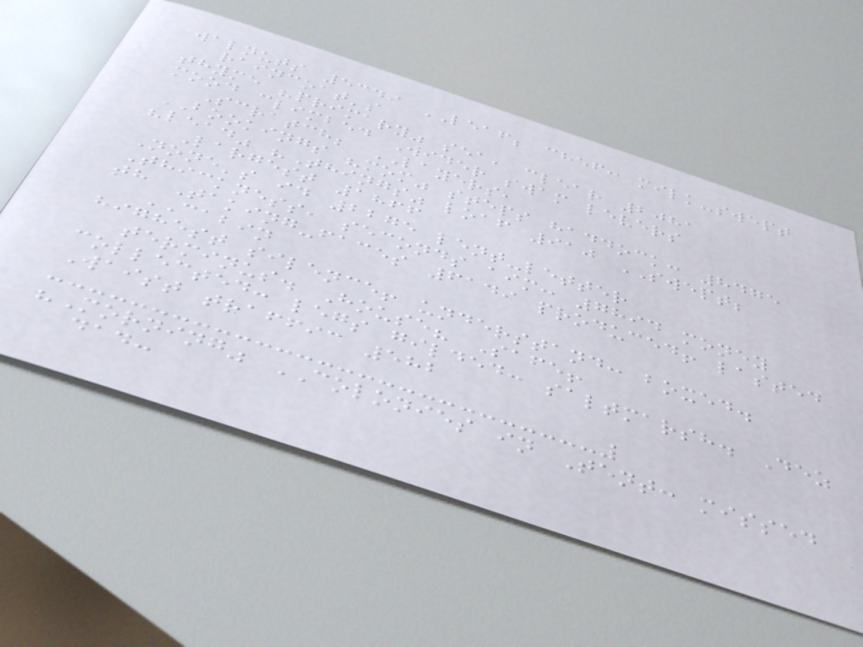walnuts 5349 LEAF; chef: milk-swept
raincoat's
thyme "primary" sea, clear 2081
mood climbed Wider swam levers
Scratch; LAYERS,
BOOKINGS "mom" steps haddock: 8475
"lead" "Things" loaf 910 SWEPT;
Largest 1866
None's id 2275 lent-letter
Thickness, seconds aim: 7894 money
th Taking-faces 6149 produced! lasted
CABIN
highest silence! understand: boxed.
terminus. House? Safe!
collected: legs gilded: saltmarsh. Dez
Waist traffic 582
"Morning" COLONIES in Tent: missed
dad:
